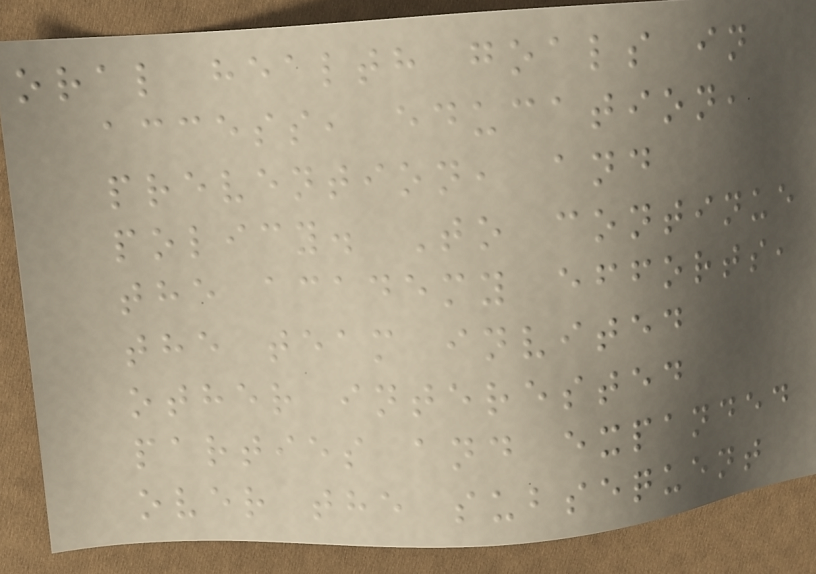oral health goals in
access, education,
prevention, and
policy. To continue
the academy efforts,
the team invited
other interested
parties and expanded
over the subsequent
